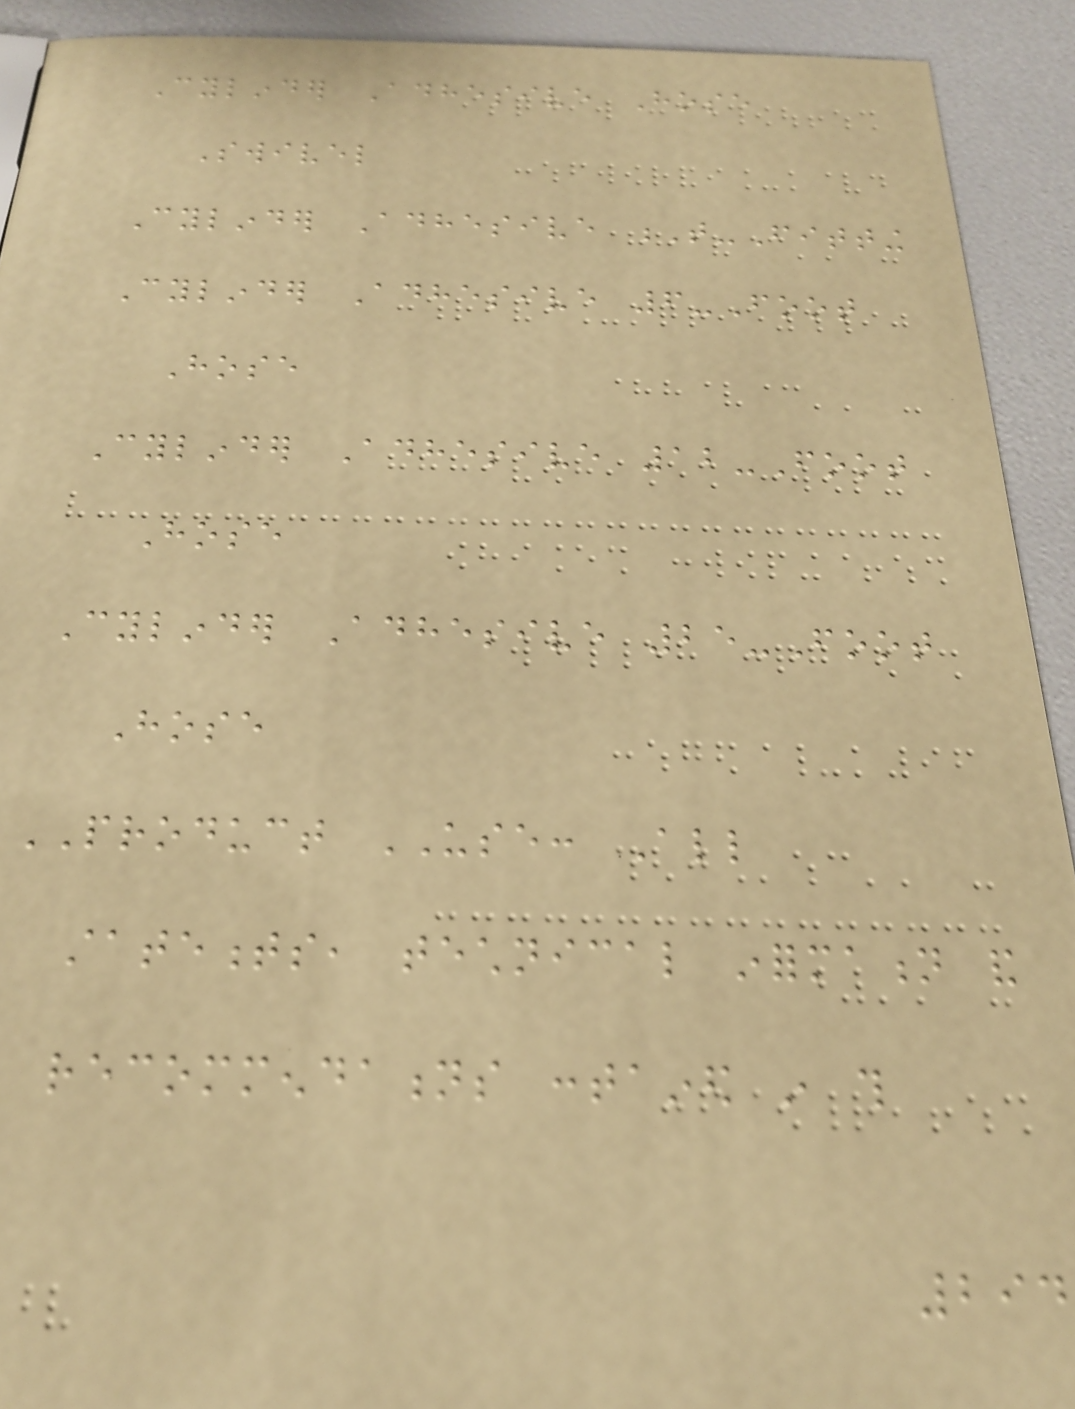Cylinder Adhesive Hose
Swivel
Cylinder Adhesive T-Fitting
Cylinder Adhesive 6-Foot
Hose
Cylinder Adhesive 12-Foot
Hose
Cylinder Adhesive 25-Foot
Hose
PRODUCT USE: All
statements, technical information and
recommendations contained in this
294
